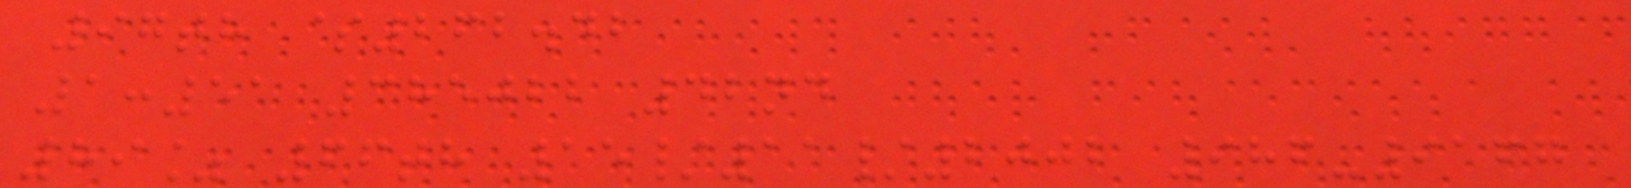97th $262.42
1:51 385022 42nd
89% 66th 15/11/2002 986-9167
